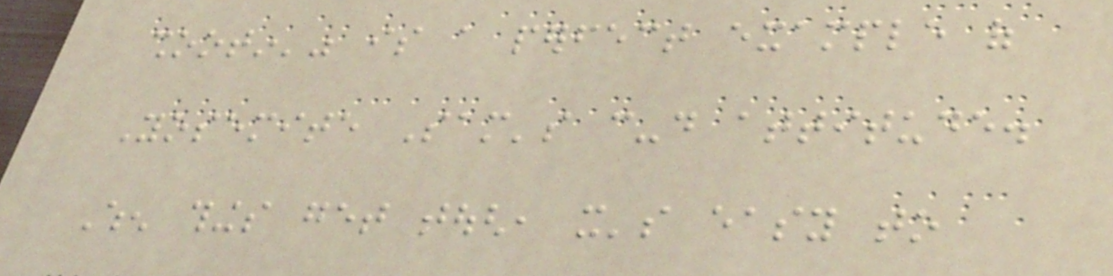shootin'" is a perfect example of
Yosemite Sam's can-do attitude.
When things get tough, it's easy to
